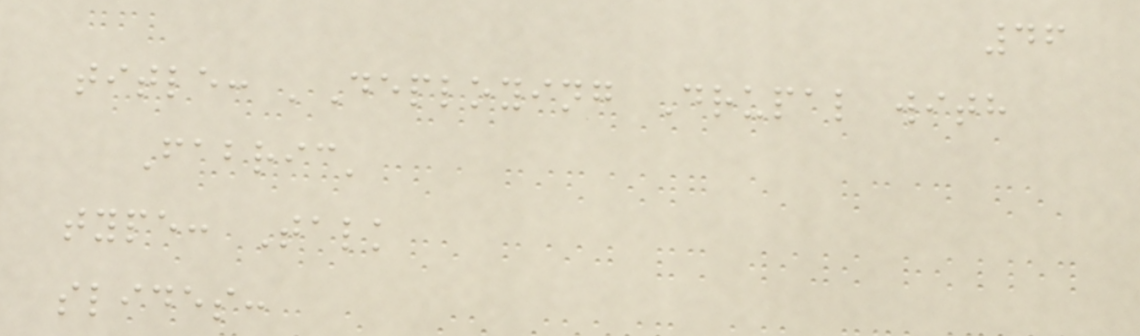46
title: 'Deploying Drupal with
Fabric'
type: Talk
slides:
